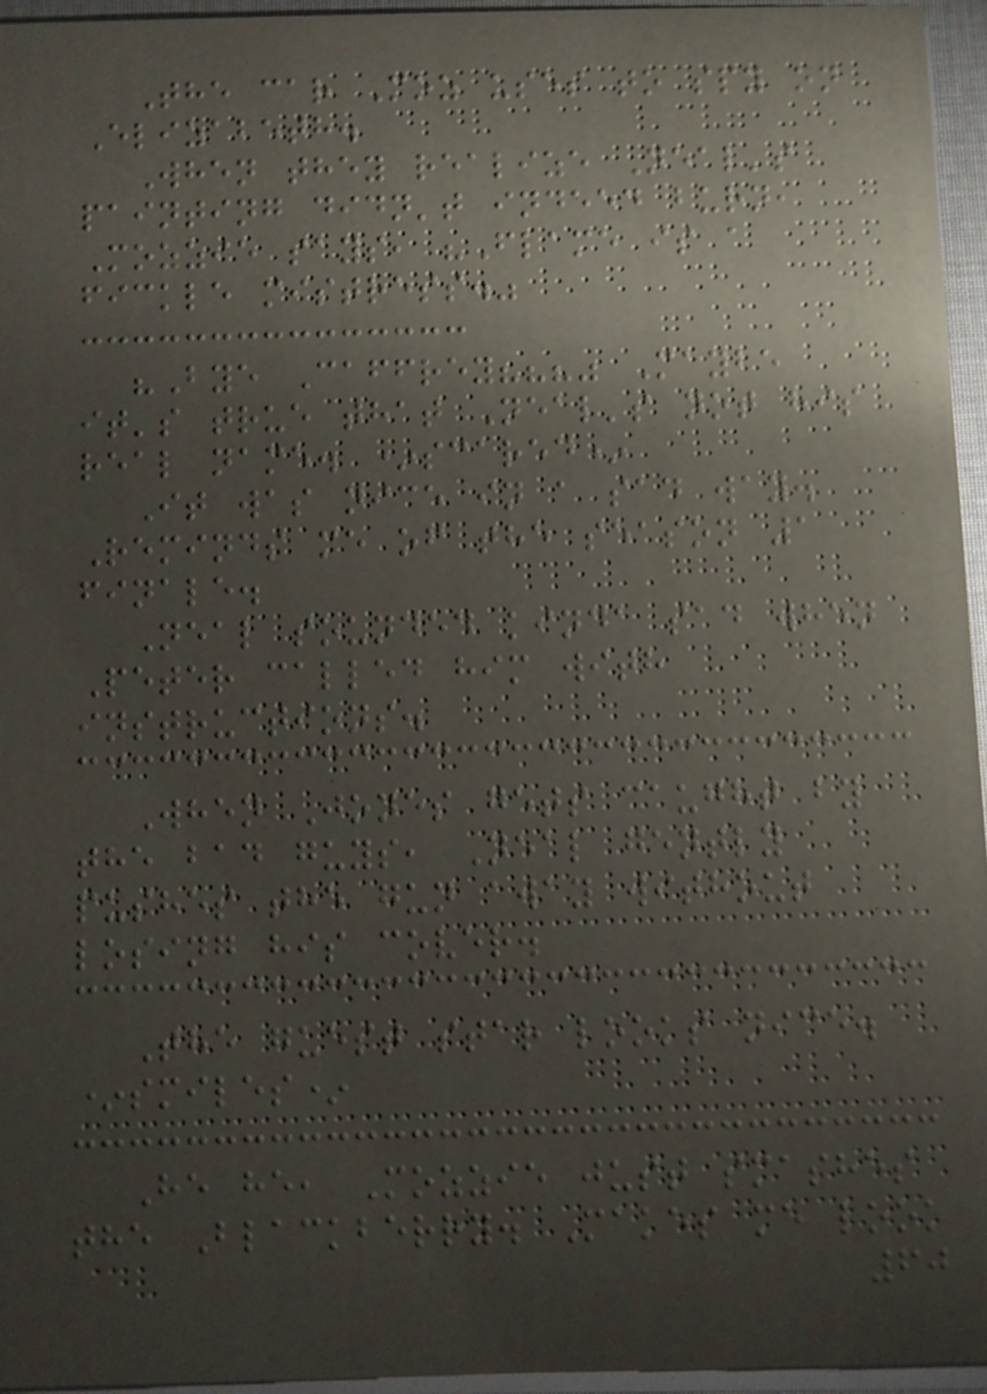The car Moz uses to spy on
Elizabeth.
When they realize Neal's
painting didn't indeed burn,
Mozzie says, "Flame is a
fickle mistress."
"Bye Caffrey???" Maybe
it's true that Neal's not his
real name. *scared*
It was nice in a sad way.
Reminds me of the season 1
finale.
Neal sounded kinda sad when
Peter called him with
instructions.
When Jones gets caught by
the bad guys, Neal gently
pushes the gun away without
losing his cover.
The guest star looks nice.
*smiles*
He he, Mozzie just smashes
the Blackberry. Makes me look
60
